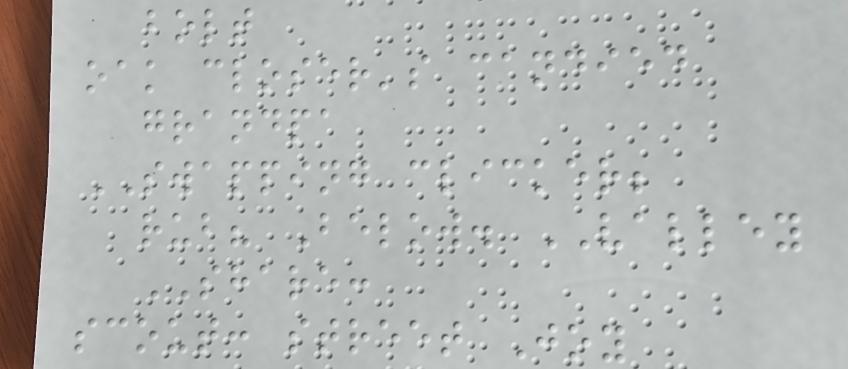bolt
oak closer's candied
grandpa
SWAPPING clicker;
rub? Below. VALLEY
SHARE:
scout: street Joy
